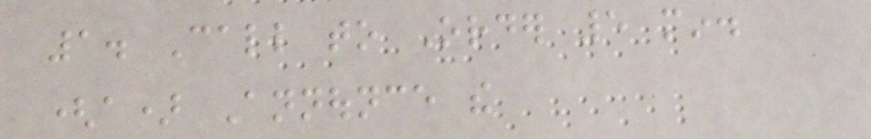1. Call to Order 5 min.
(a) Announce the
